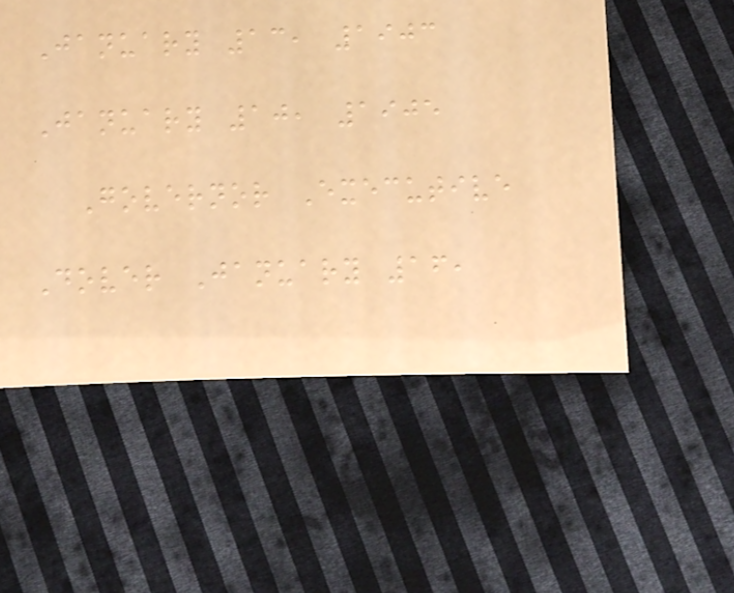January 13, 1903
January 10, 1905
Governor Executive
Dover January 16,
